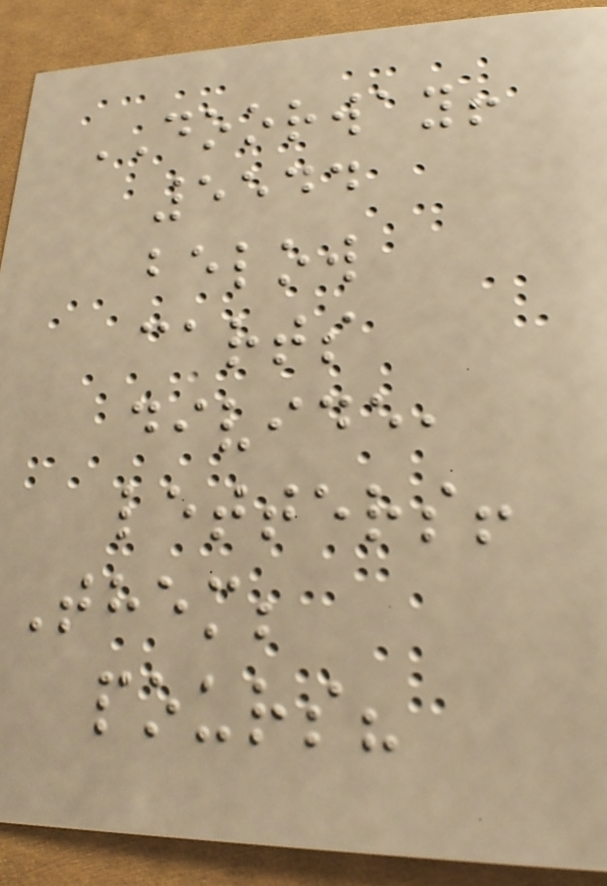DOORWAY!
5544
below
carts
divide,
letters!
Them;
pours?
